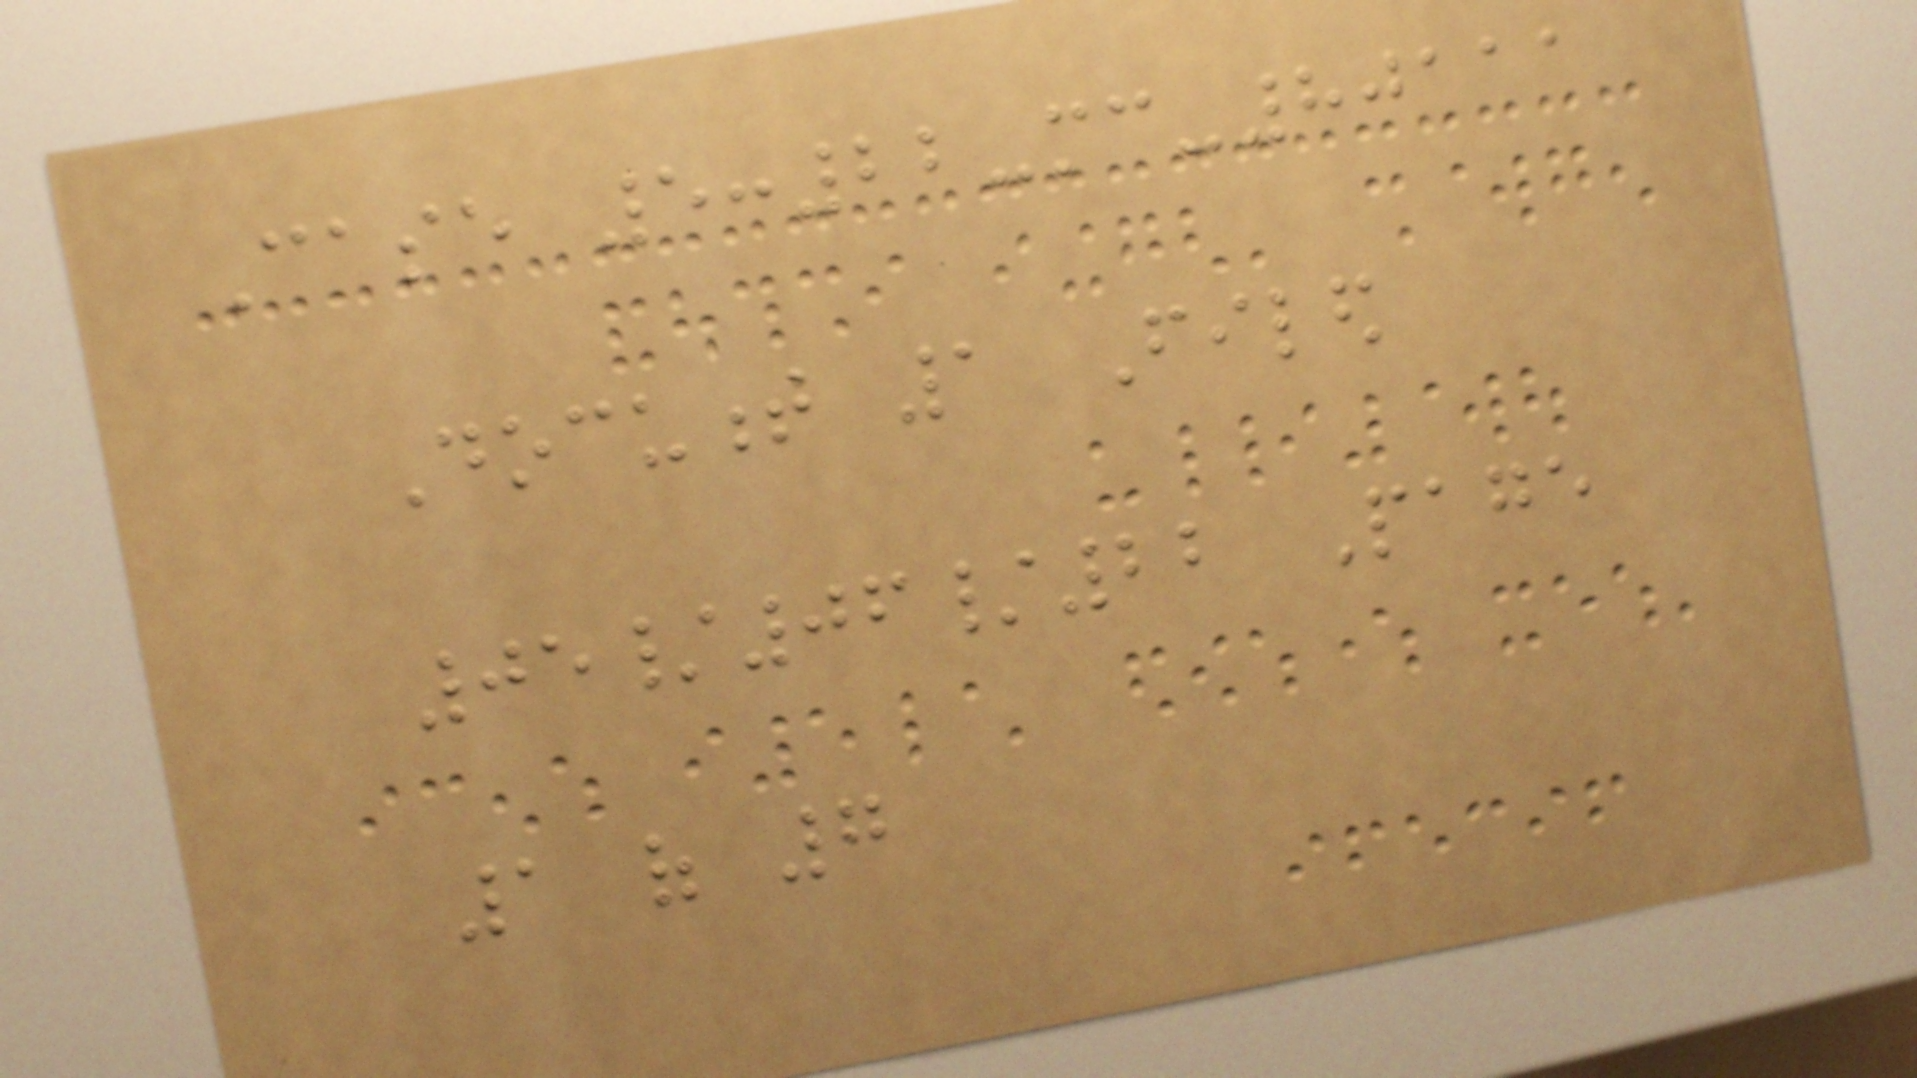Case 5:22-mc-80111
Document 1 Filed
05/06/22 Page
1 of 7
